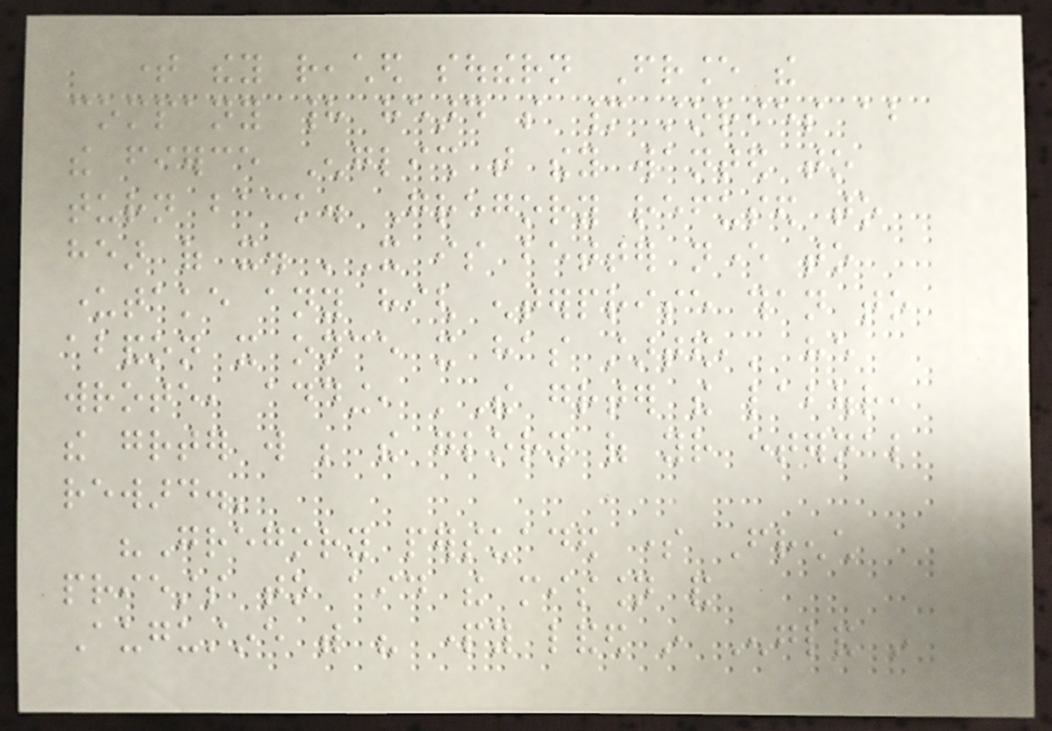time they reached southern France the
company had heard so many stories about
the fierce English that they wanted to
turn back. Gregory refused to
hear of it. 'It is better never to
undertake any high enterprise than to
abandon it once it has started,' he
wrote, adding, 'The greater the labour,
the greater will be the glory of your eternal
reward.'
"Gregory persuaded some French
priests to aid the mission and
Augustine with his party landed in England in
